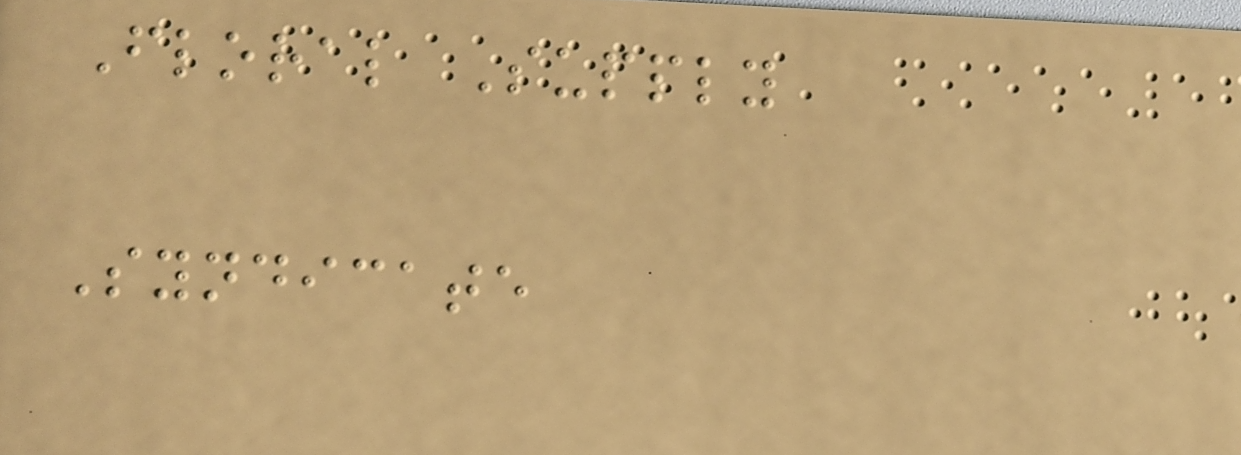Floral Supply
Syndicate
